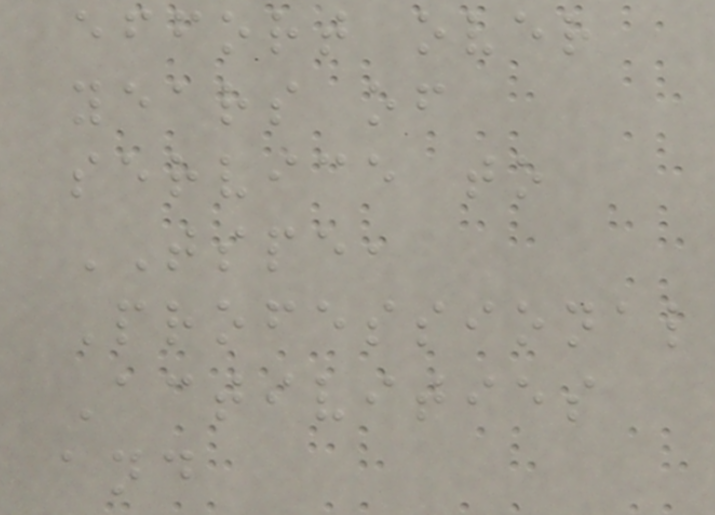effort over
years of
service to
TSPE,
Professional
Activities
and
